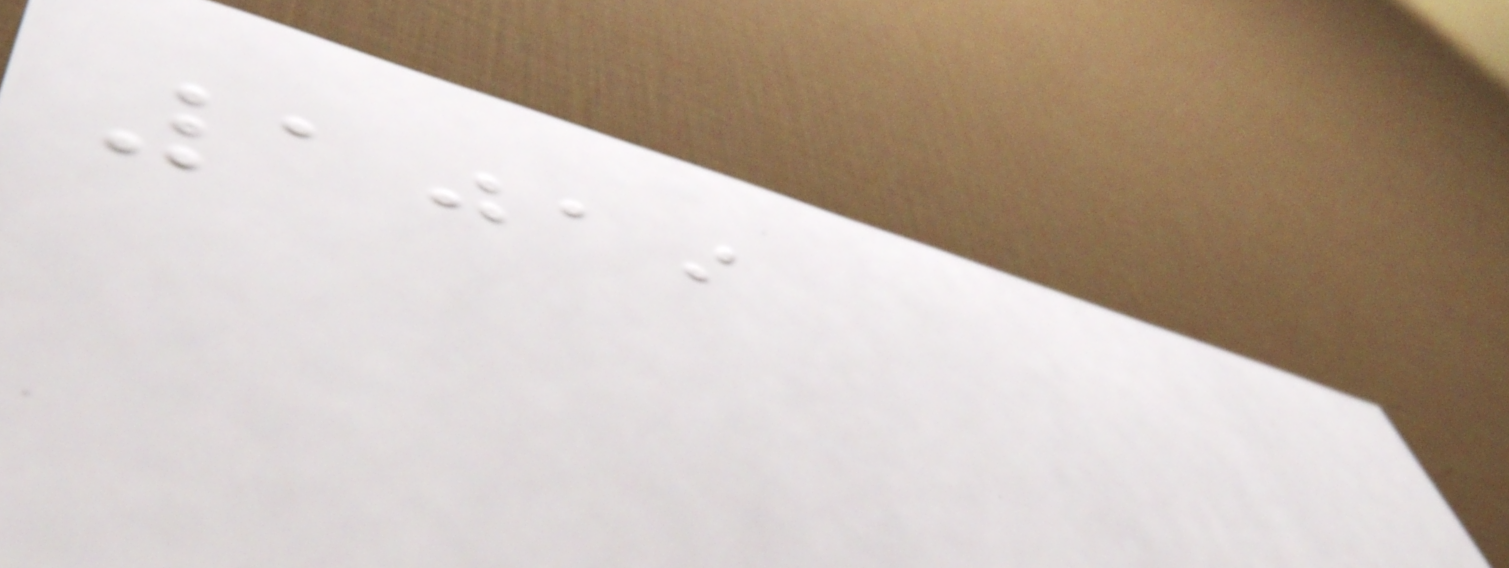1019
